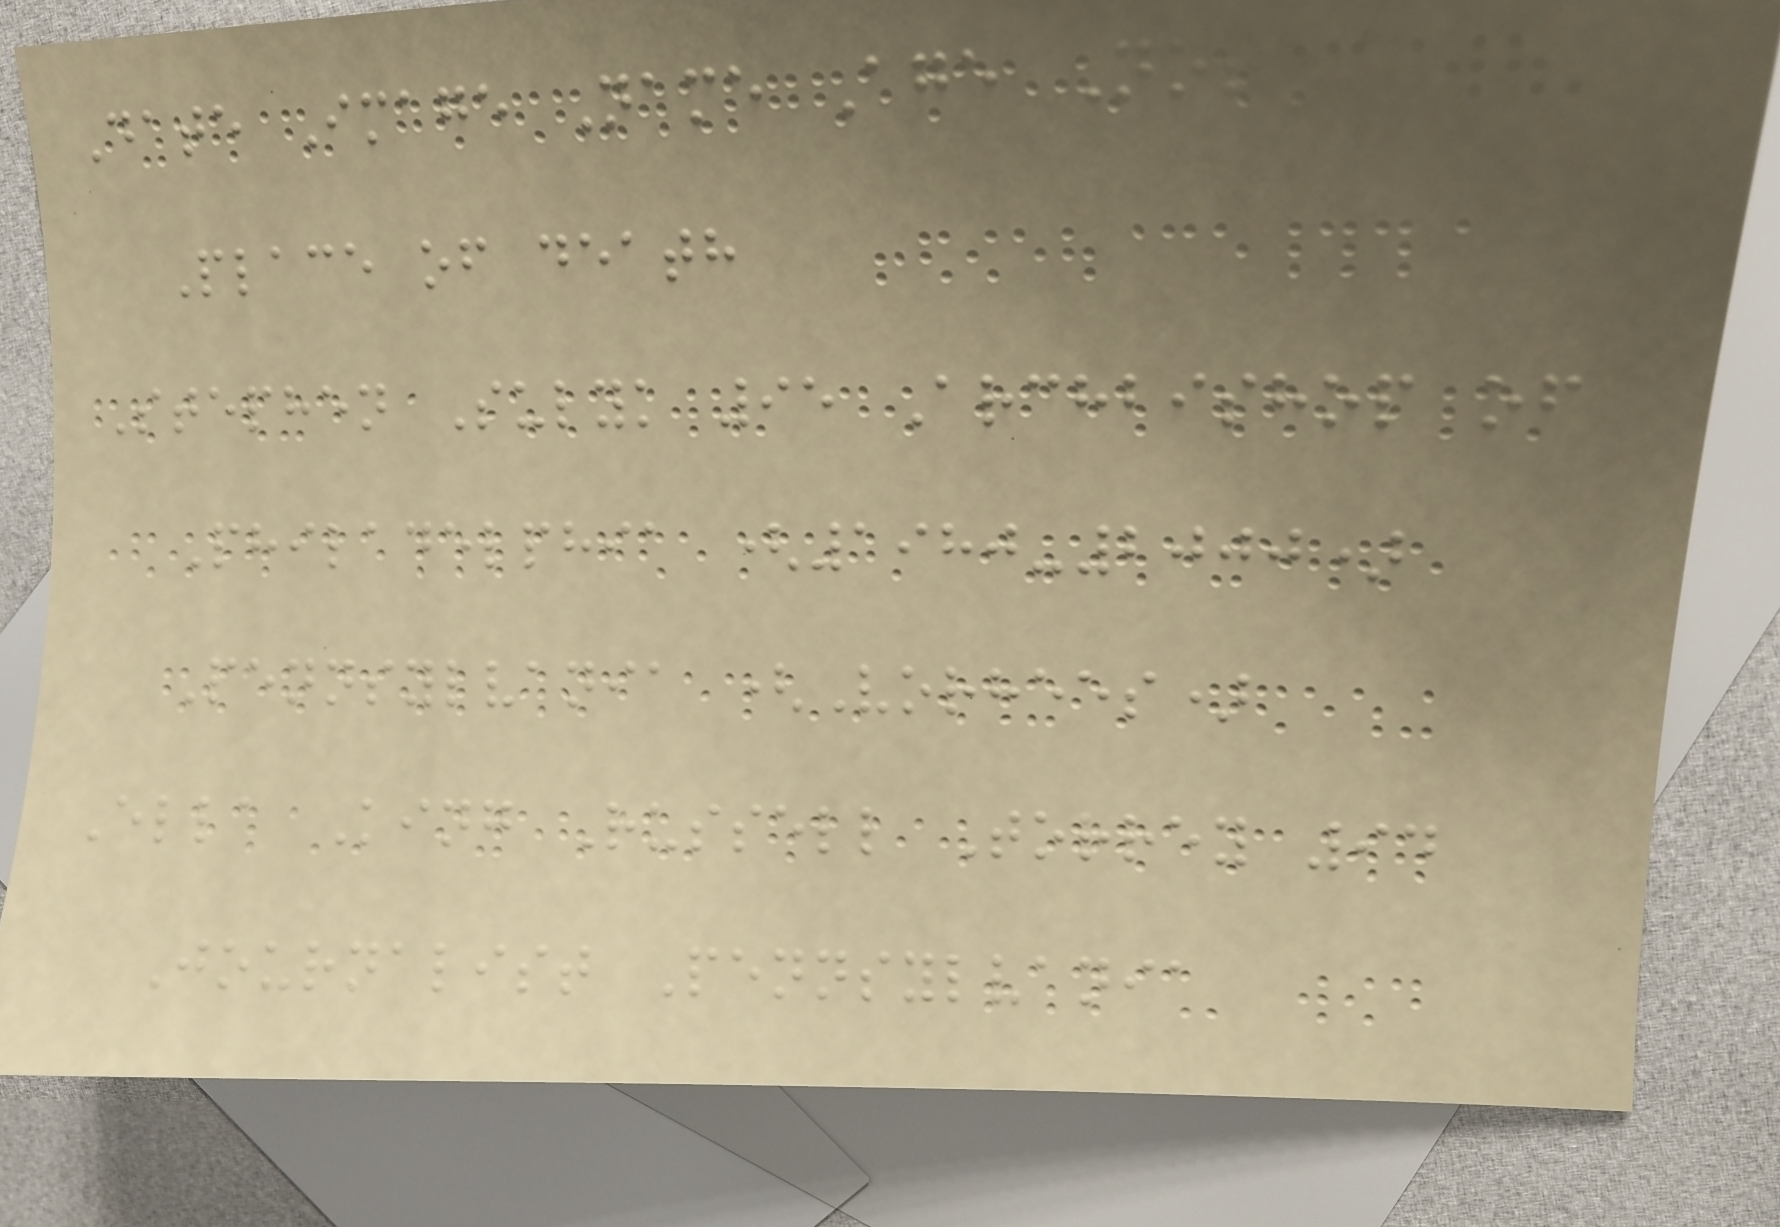Date Image Name Age Notes
Place of death
Stephen Sulyk 95 Archbishop of
Philadelphia (1980-2000)
Pennsylvania (Vorhees)
Ella King Russell Torrey 94
Journalist Pennsylvania
